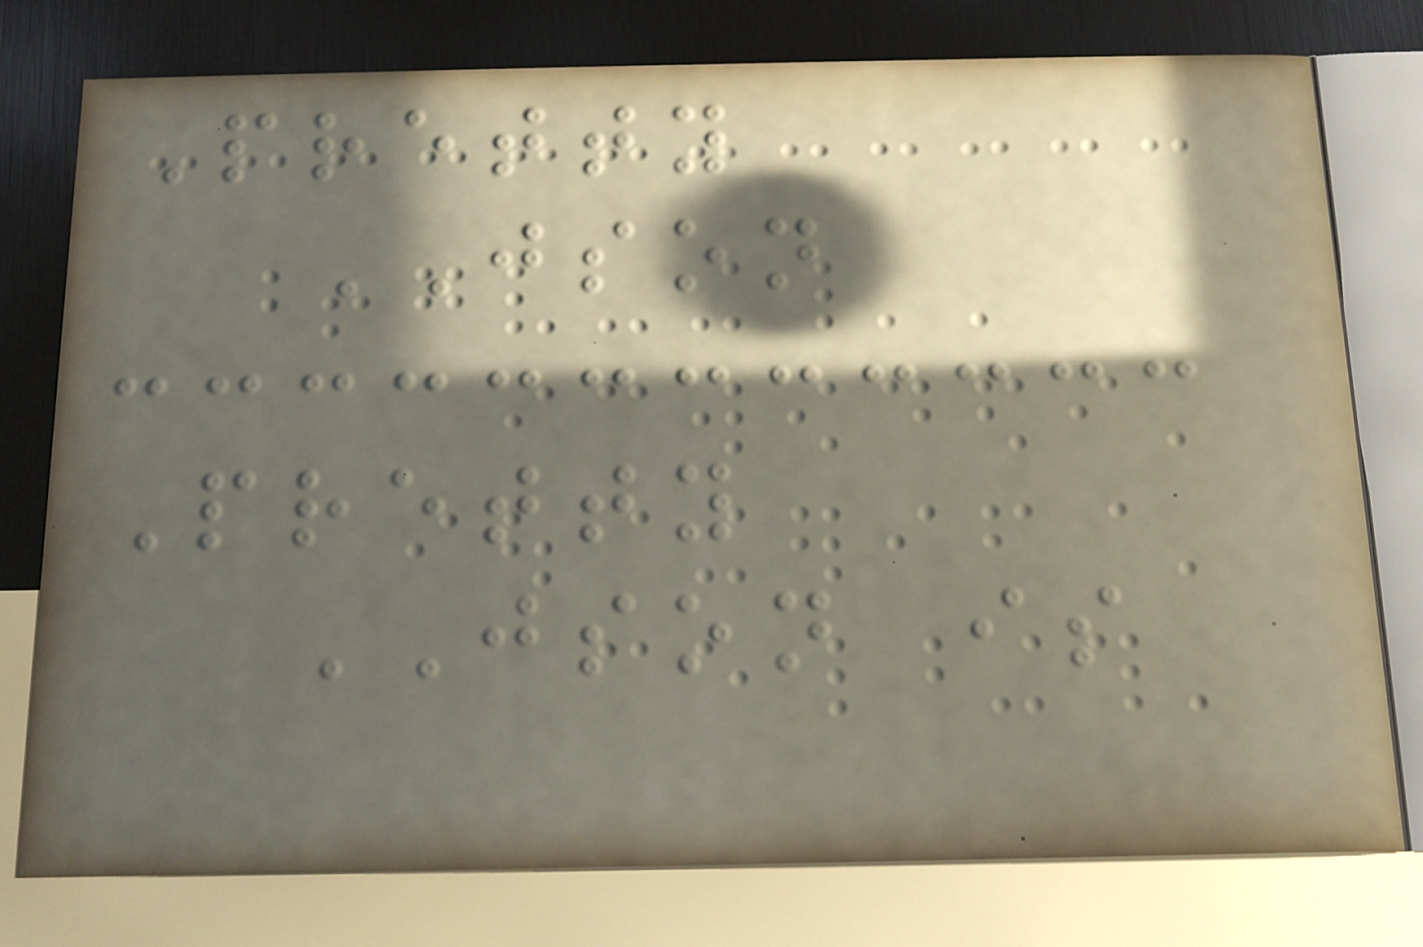Pretty
JSON
Pretty
JSON is
